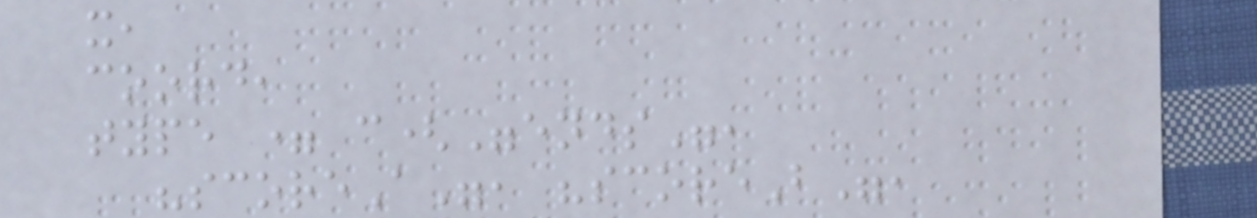x,
coord,
type = c("ends",
"scoreA", "scoreB",
